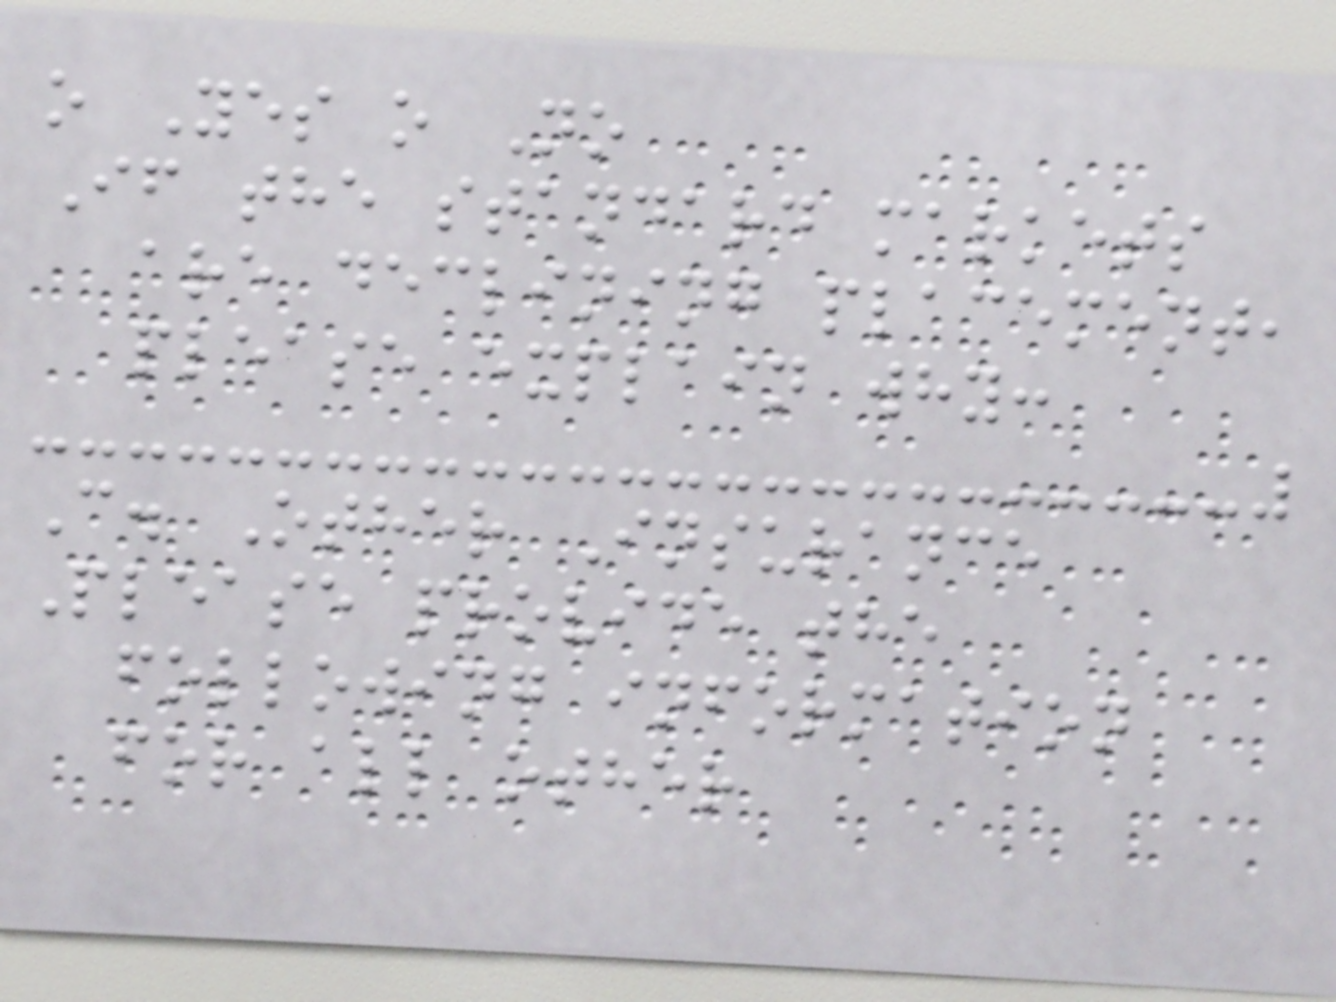o Yes o No
If the standard markets
are declining placement,
please explain why:
C. Other Insurance
Please provide the
following information
for all other
